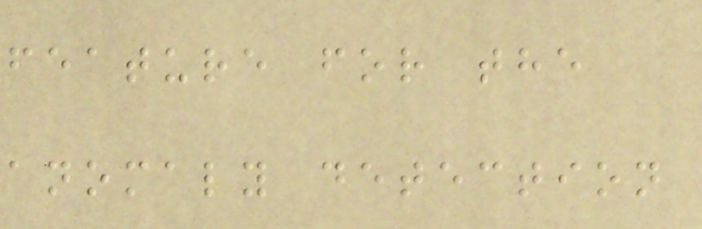feature for the
anomaly detection
